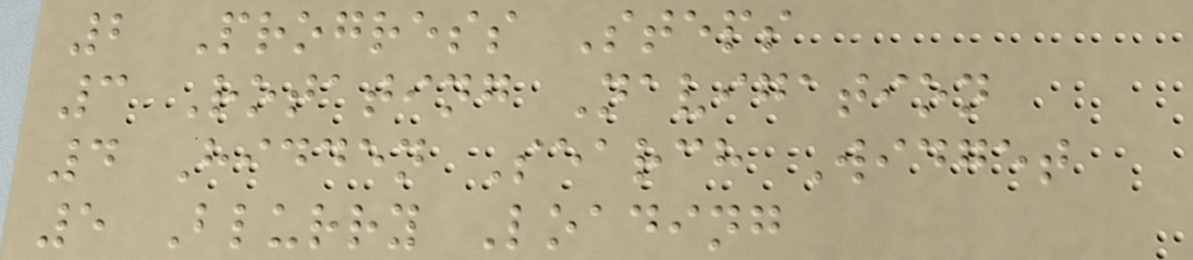2 Progress Steps
3 Rotating Navigation
4 Hidden Search Widget
5 Blurry Loading
